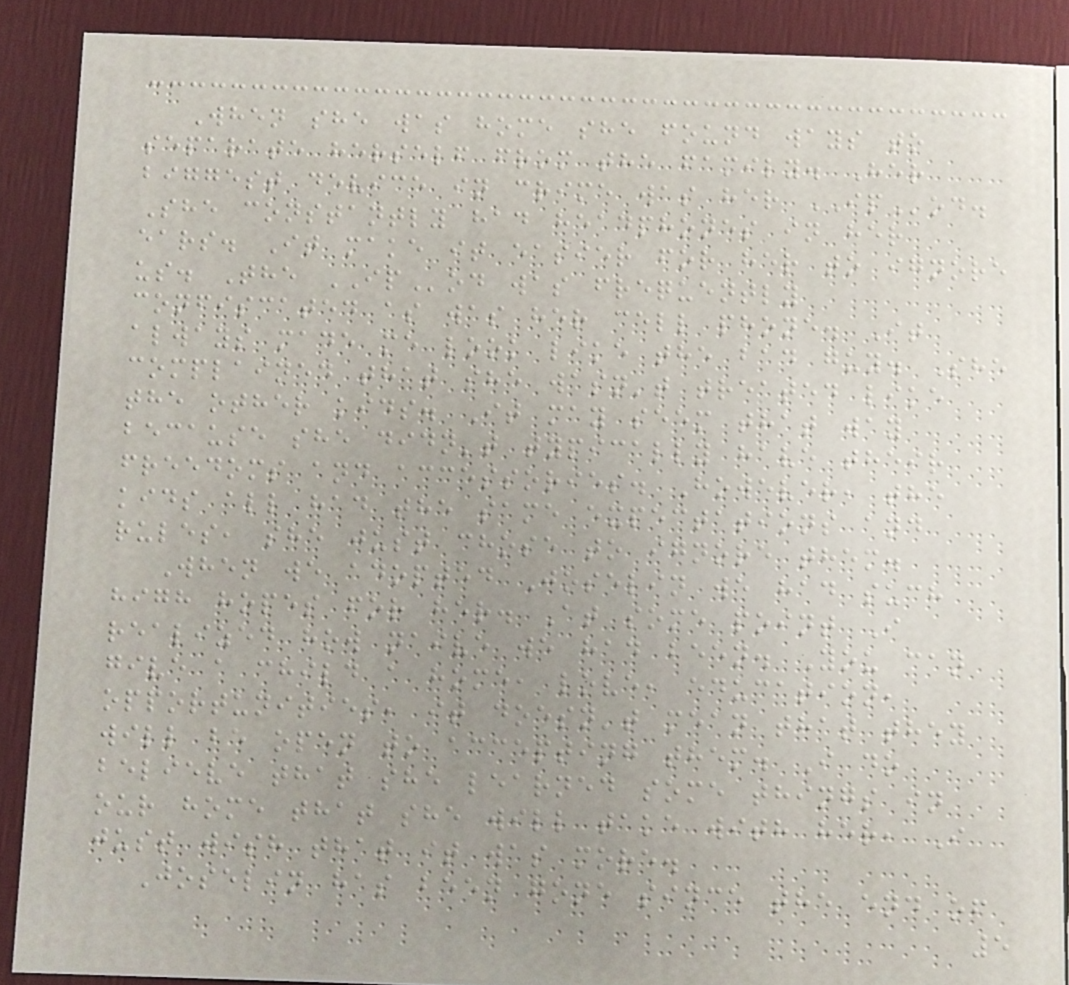When she was home she found ways to
separate herself from the family. Her
biggest device in crime was her IPod.
She constantly had headphones in her
ears. It make it easier for her to ignore
us. The IPod was frequently
confiscated as was her cell phone. It
always made me look like the bad guy. She
complained that she wasn't treated like
the other kids. It may seem that way
because she didn't typically have their
freedoms and accessories. However, the
kids all had the same expectations and
rules, she just chose to ignore them.
When we adopted Joselin we had such
high hopes for her. At some point I
realized how naive we had been. You can
give a child a home, love, education,
opportunities, it doesn't mean that they
will be open to accepting them. I do
believe that she learned some things in
our home that she will take with her, I
just wish that it was more.
Joselin has been gone since the end of
5
